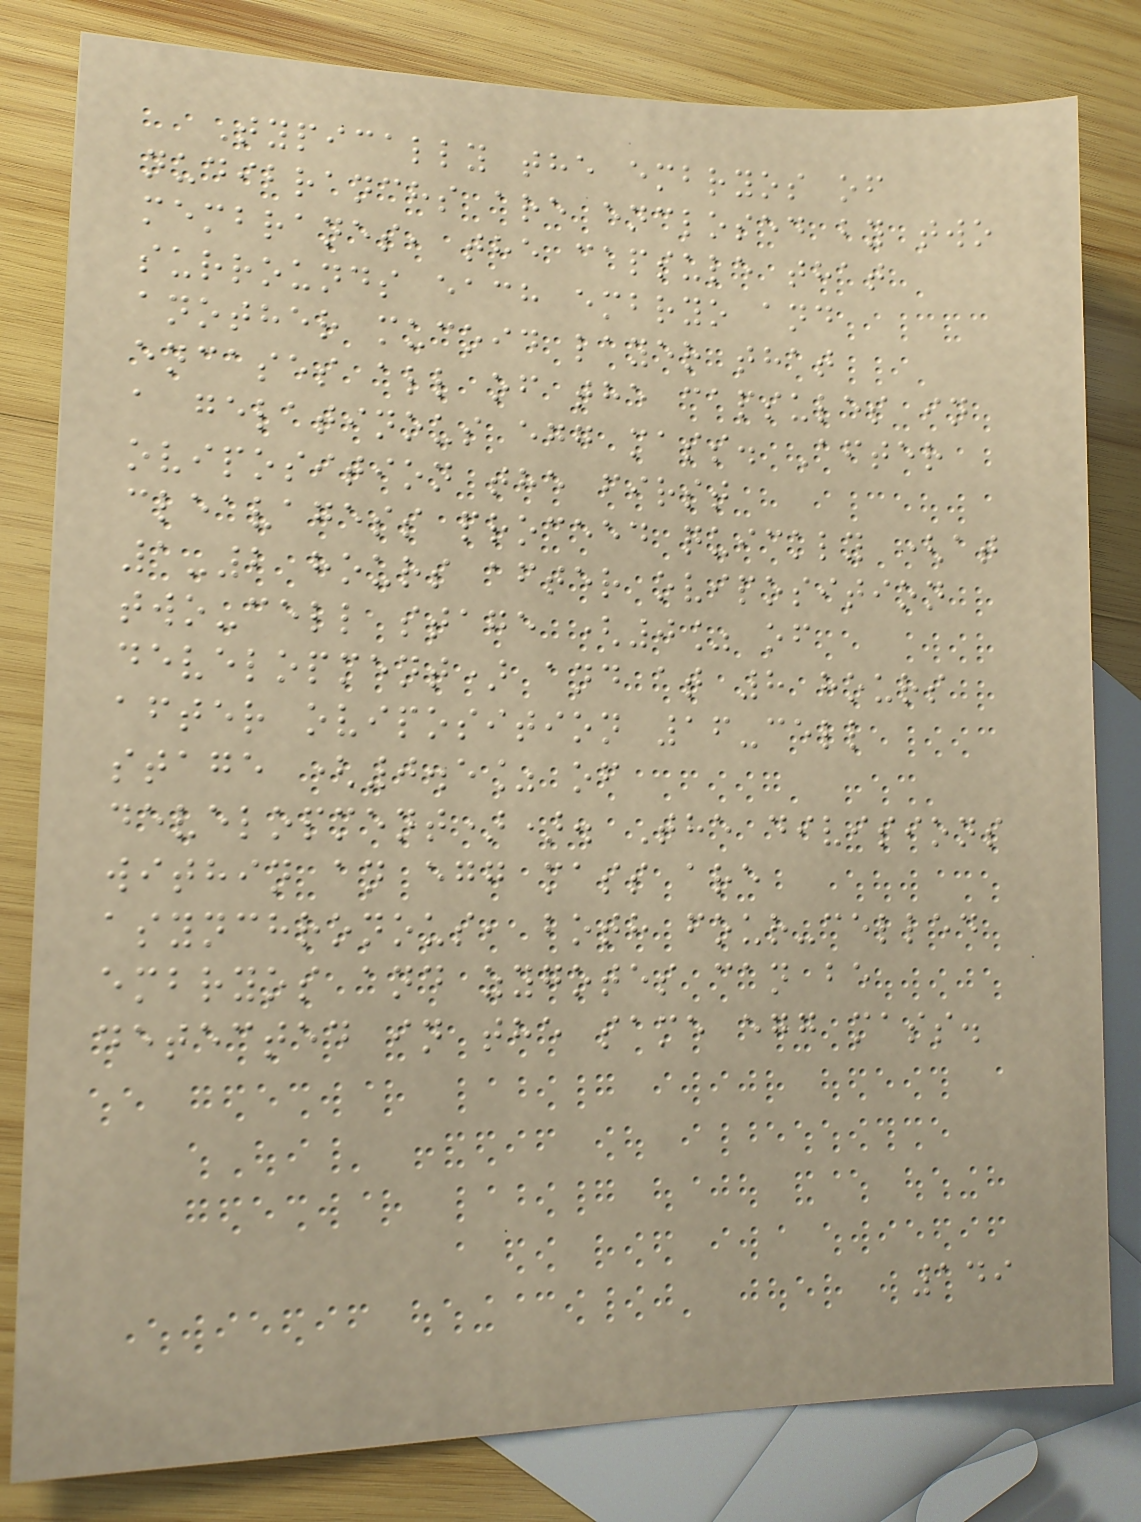Typically the embryos of
nudibranchs are enclosed by two
membranes, the capsule that
surrounds each embryo and
another mucoid layer that
encases all of the capsules in
a gelatinous egg mass. After
oviposition the first
cleavagess proceed quickly (at
1-2 hours after oviposition
two-cell stage (0% of
development) and at 8 hours
after oviposition 16-cell
stage (0.5% of
development)). The divisions
within an egg mass are
asynchronous, both four-celled
embryos and zygotes can be
detected in the same egg mass.
149
